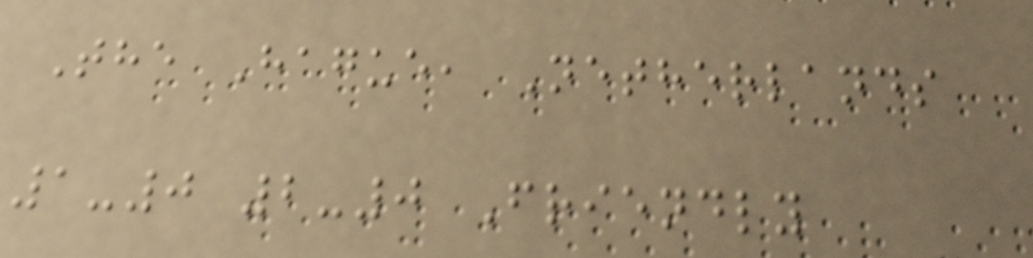The Hague, Netherlands
1-0 2-0 Friendly
